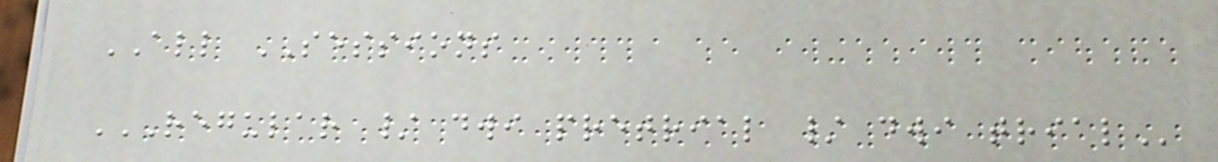ALL SESSIONS
REGULAR / DWI PRETRIAL / DWI TRIAL
